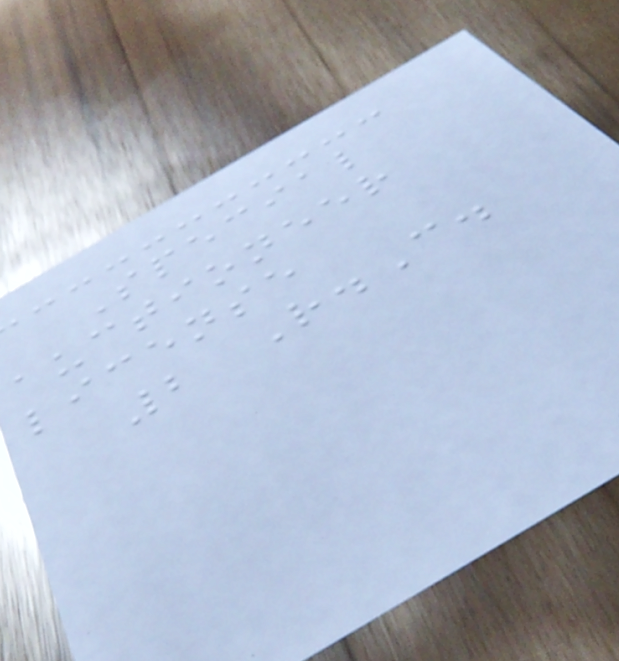Special
auctioneer
license
2 R.C.
